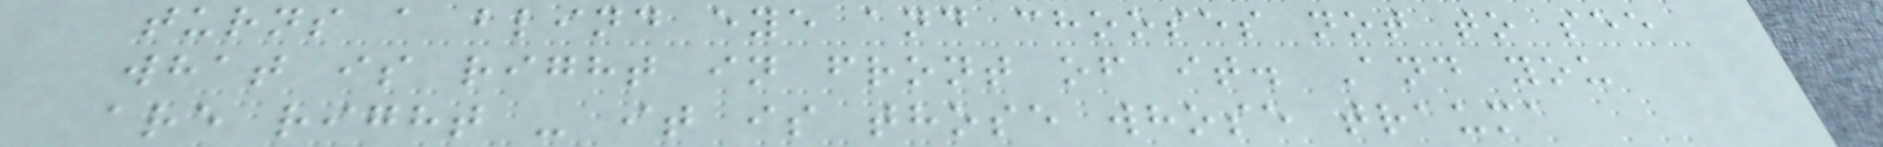turns a blind eye and chooses not to see
what is right in front of it. And you
are right - it is those whose trauma
